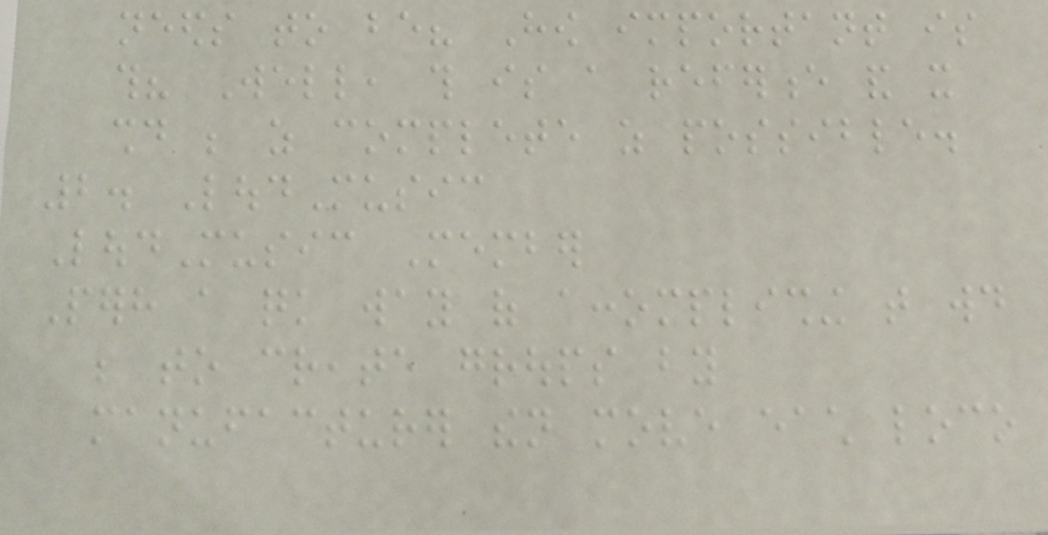needs to be? How important is
this? Well, this is a reference and it
should be as complete as possible.
2. LoudMusic
LoudMusic Member
Perhaps a quick way of accomplishing that would
be to create groups by
manufacturer then move each loco
